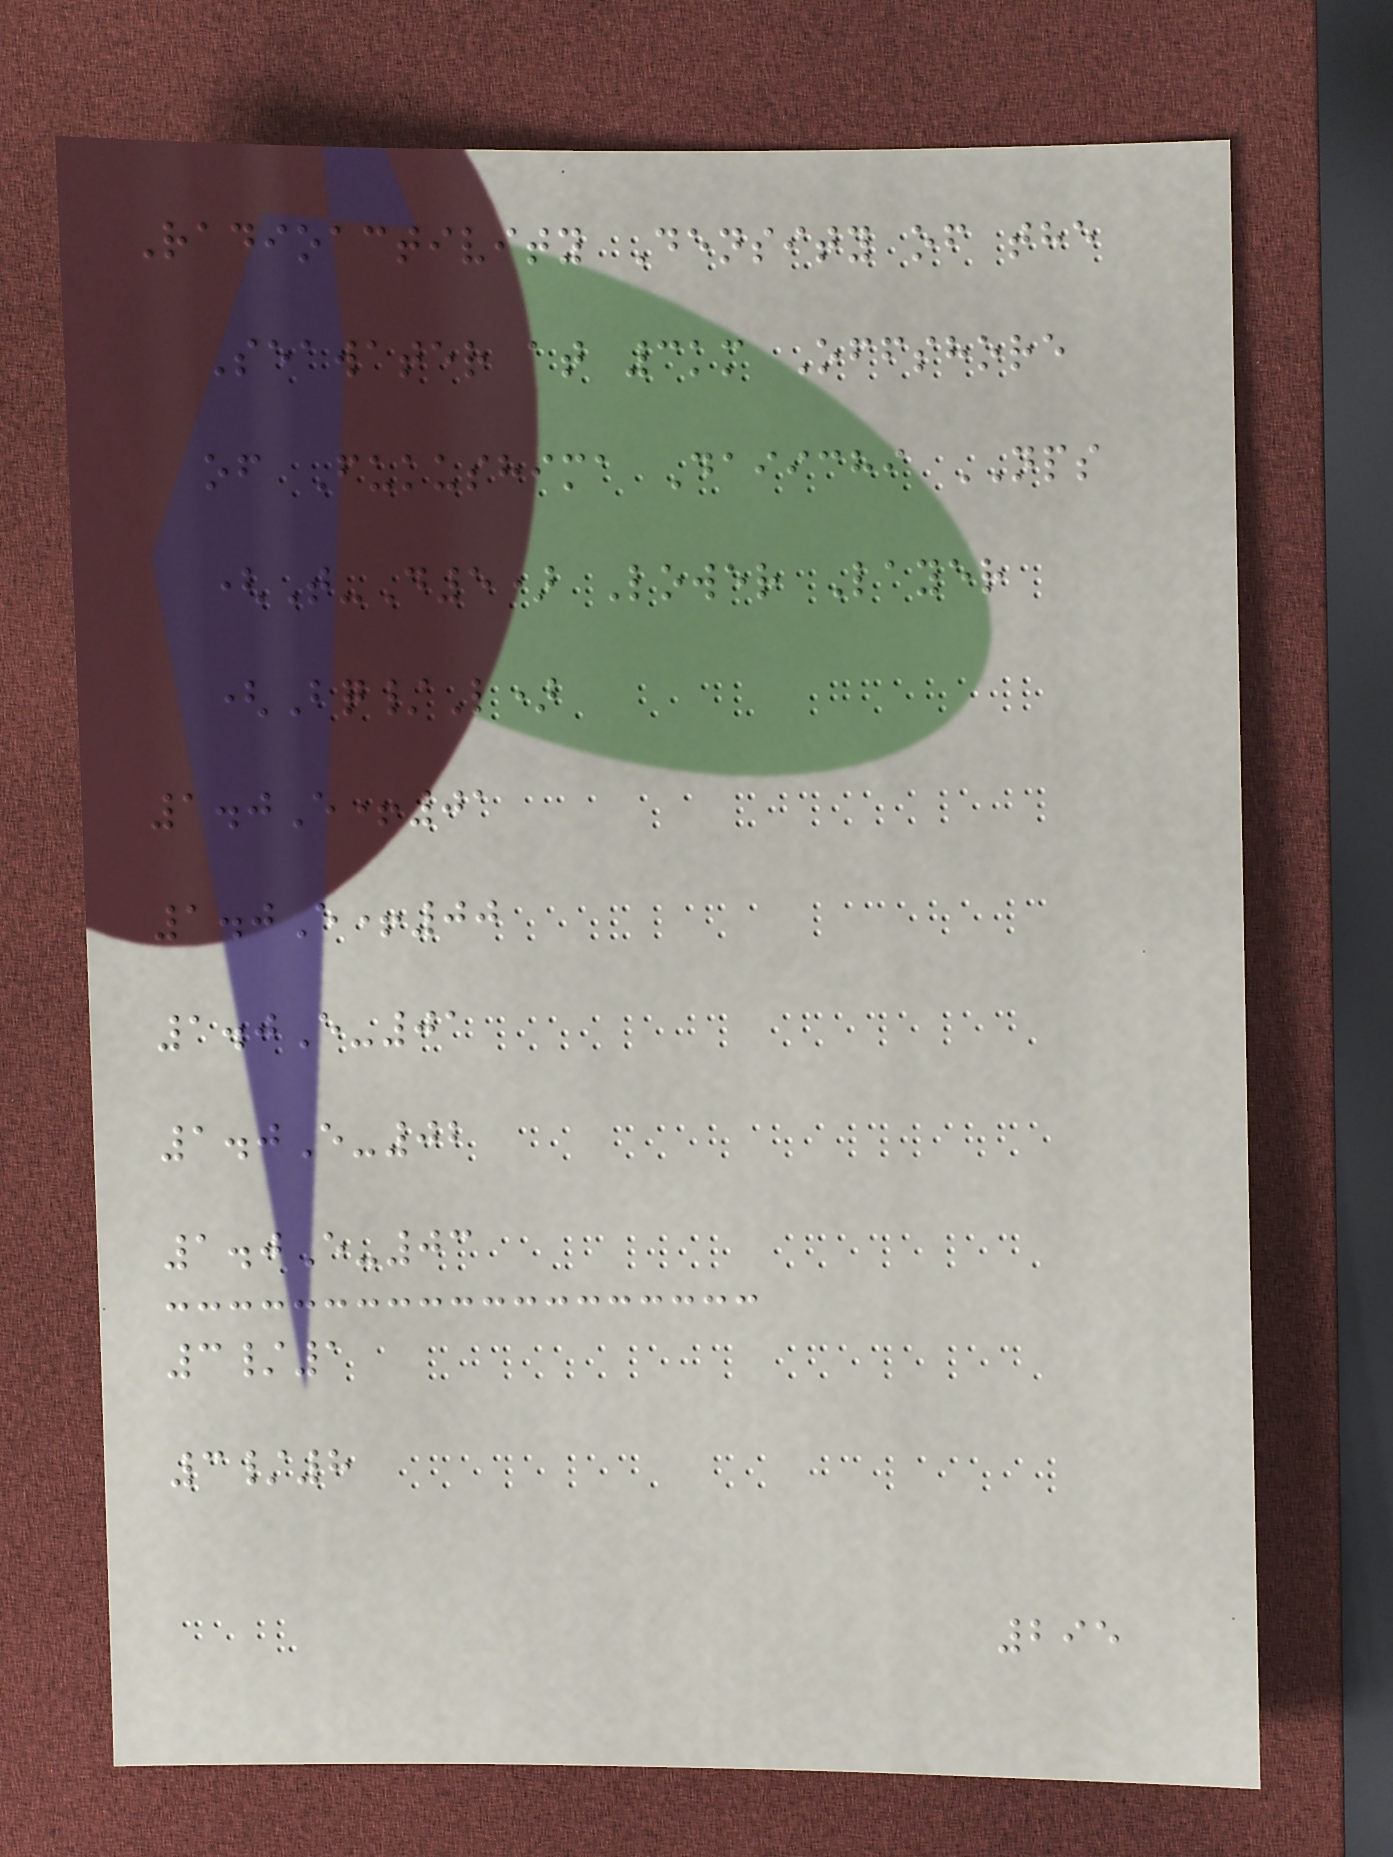Radioactivity Density of the
Seawater at 3km Offshore
of Fukushima Daiichi NPS
(T-D5) Lower Layer
(Bq/L)
1.0E+01
1.0E+00
1.0E-01
1.0E-02
1.0E-03
3/1
3/8
295
